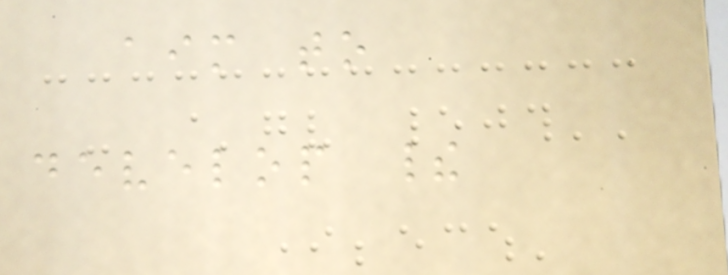aim to
develop their
